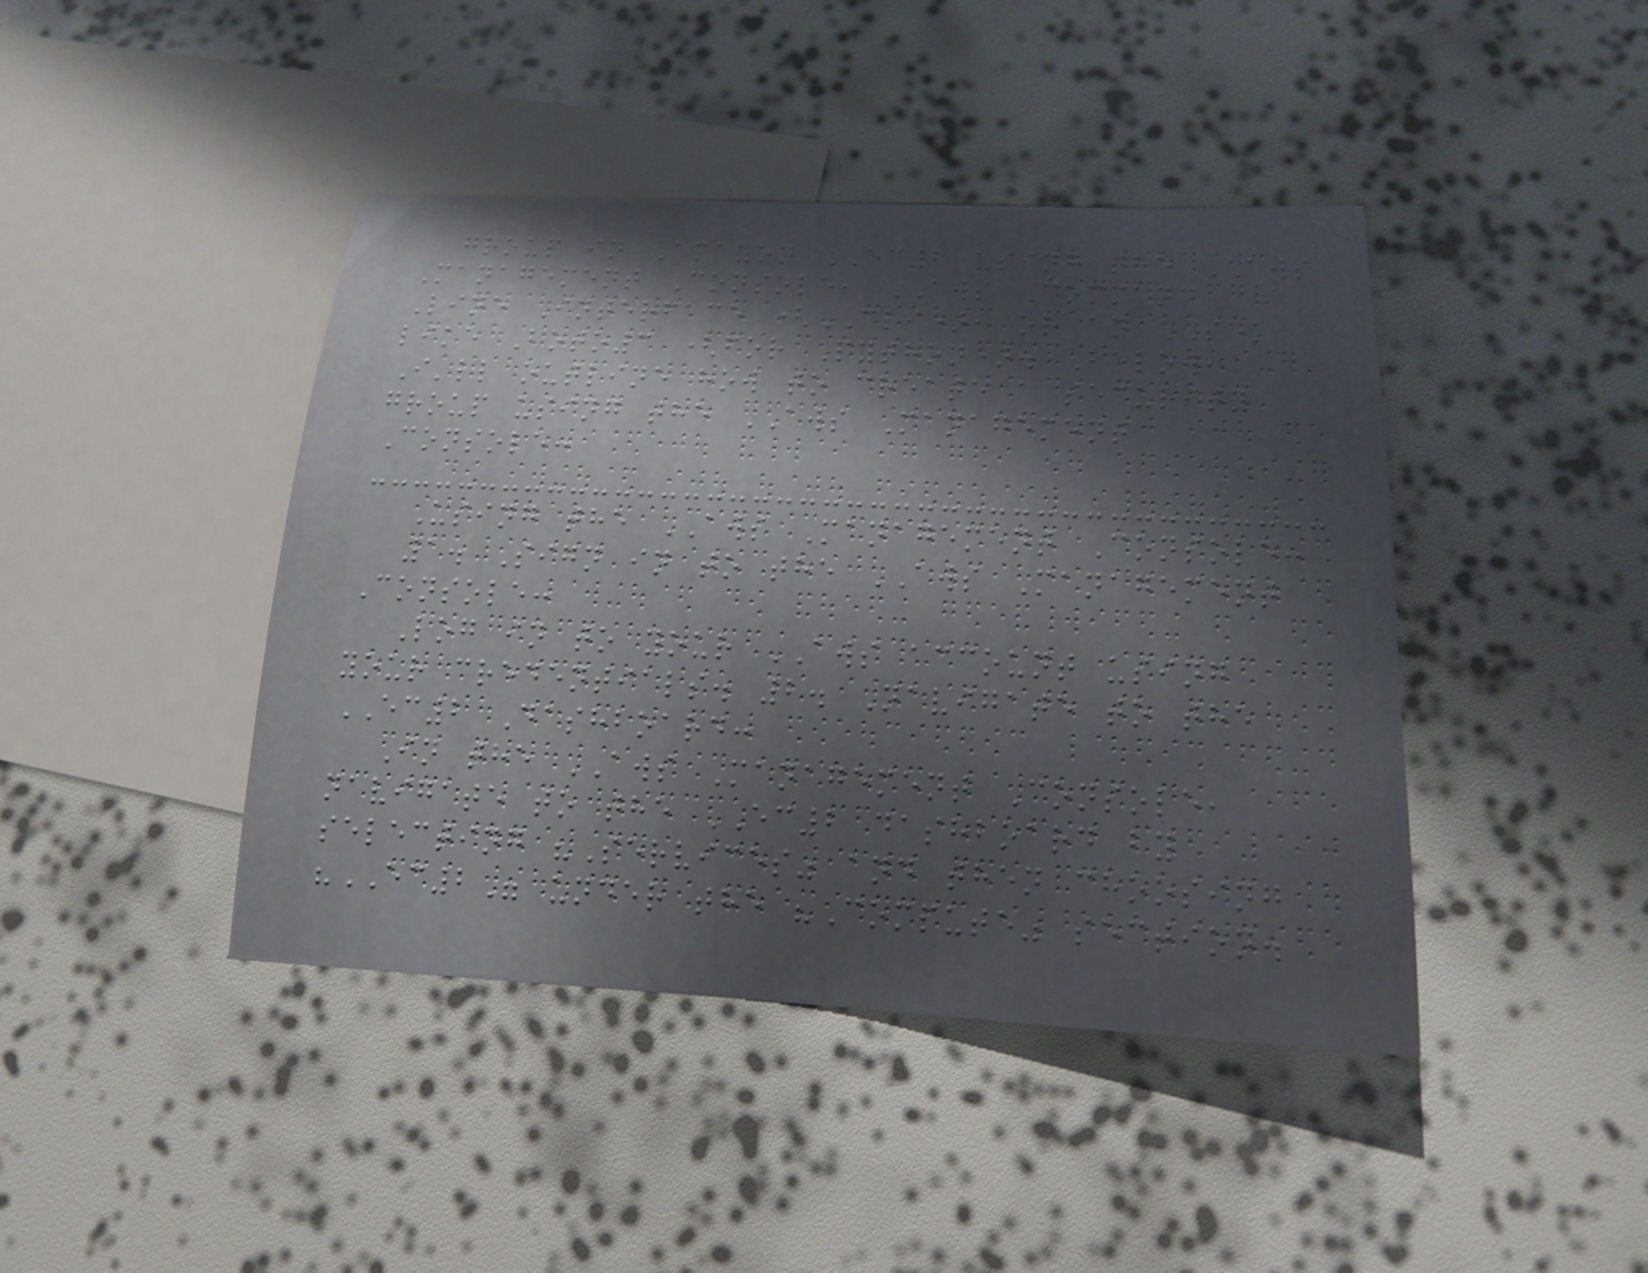group in Amazon EC2 using the AWS
Management Console, AWS Command
Line Interface (CLI), or an SDK
like Boto3 (for Python). Below,
I'll outline how to create a security
group using the AWS Management
Console:
Using the AWS Management Console:
1. Sign in to the AWS Management
Console:
Log in to your AWS account using
your credentials. 2. Navigate to the
EC2 Dashboard:
In the AWS Management Console,
navigate to the EC2 dashboard by
selecting "Services" and then choosing
"EC2" under the "Compute" section.
